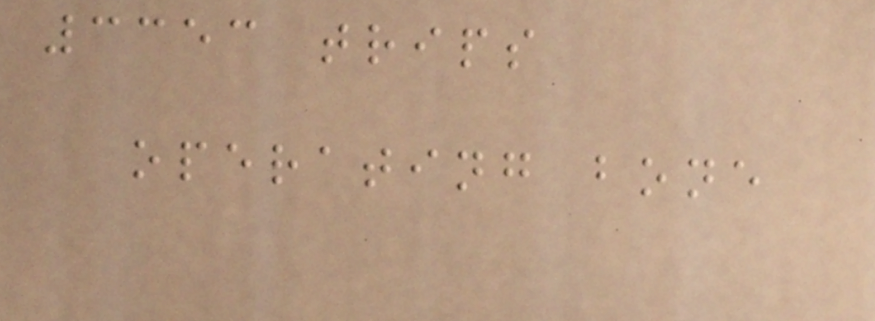3353 trips
operating bone
